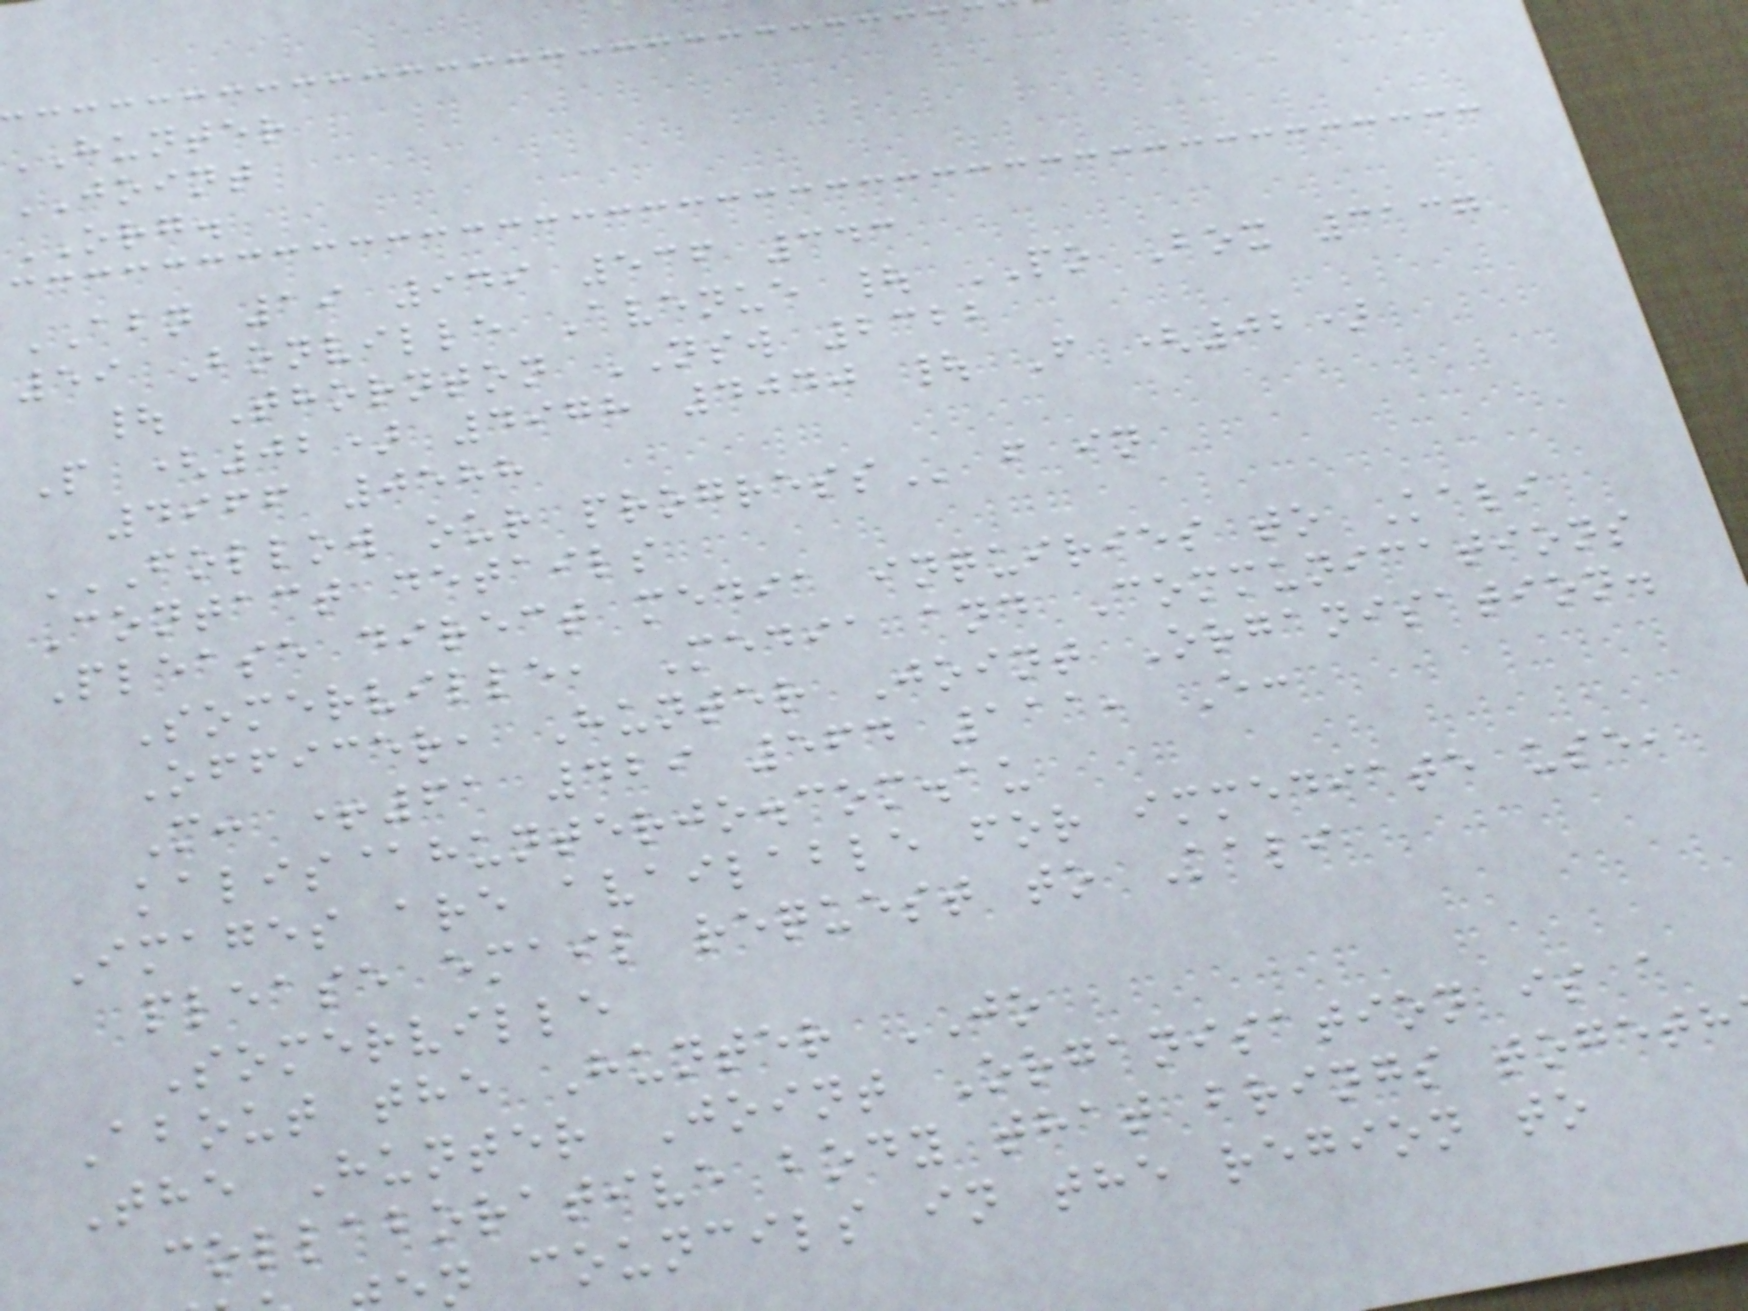HUNTER
JOINT
ORG.
ABN 19 949 536 343
59 Bonville Avenue | PO Box 3137
| Thornton NSW 2322
P (02) 4978 4040 | F (02)
4966 0588
FOLLOW OUR PROGRESS f in
Contact details
Please direct media inquiries to Kali
Somerville, Media and Communications
Officer, Hunter Joint Organisation.
M: +61 429 564 111, E:
kalis@hunterjo.com.au
Images are available for immediate use,
please email request to Kali
Somerville
About the Hunter JO
The Hunter Joint Organisation is a
collaborative body that brings togeth
n councils in the region to
